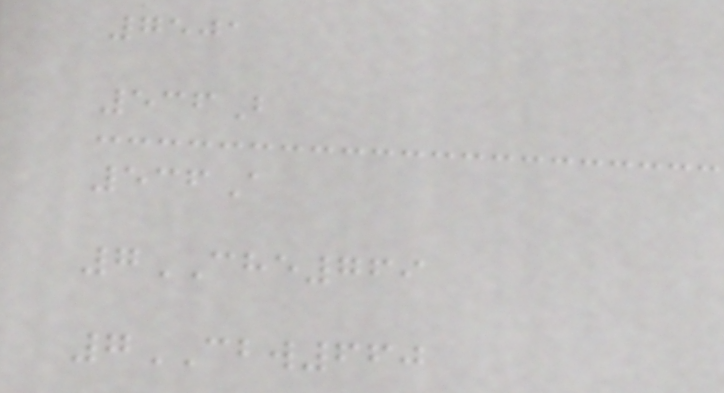7501
536B
536A
7CHE769
7CBW660
